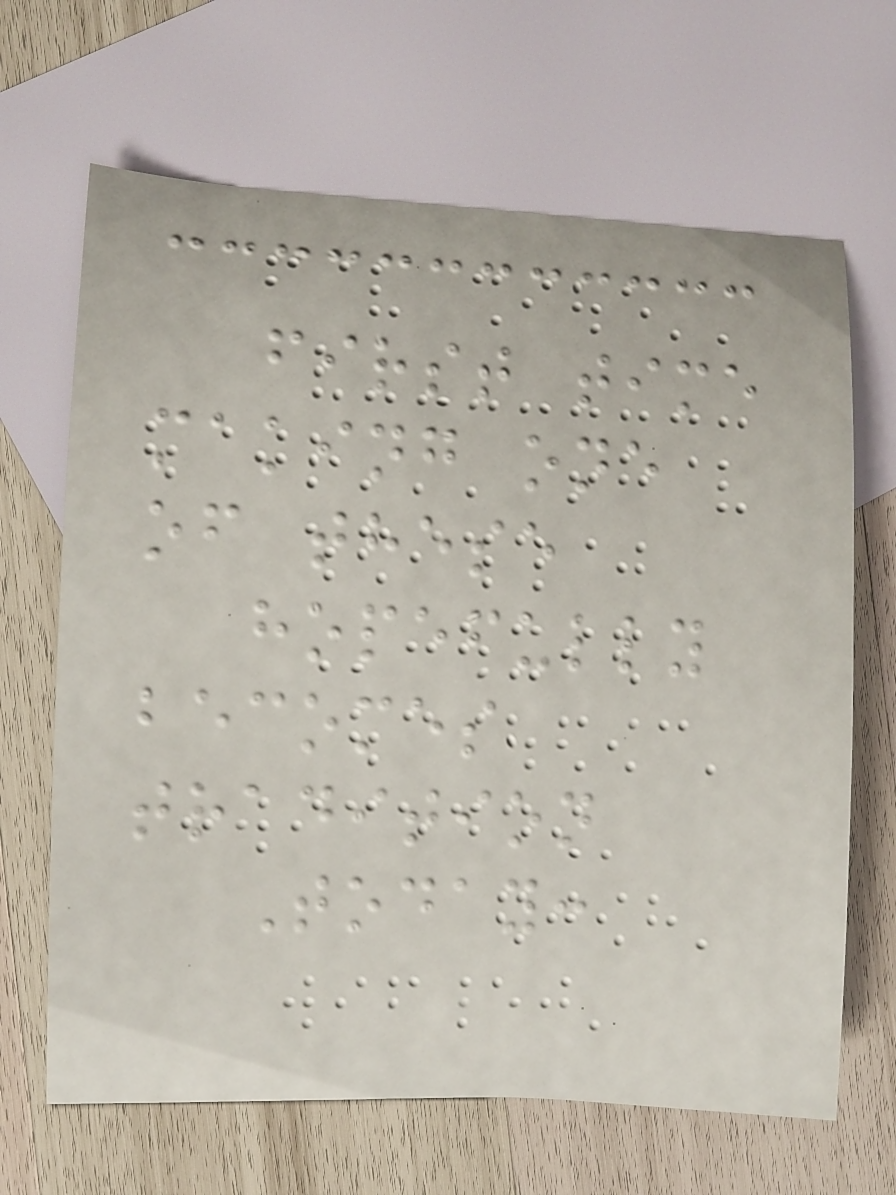first time
making one
of these
hopefully
becomes
tradition
Today:
